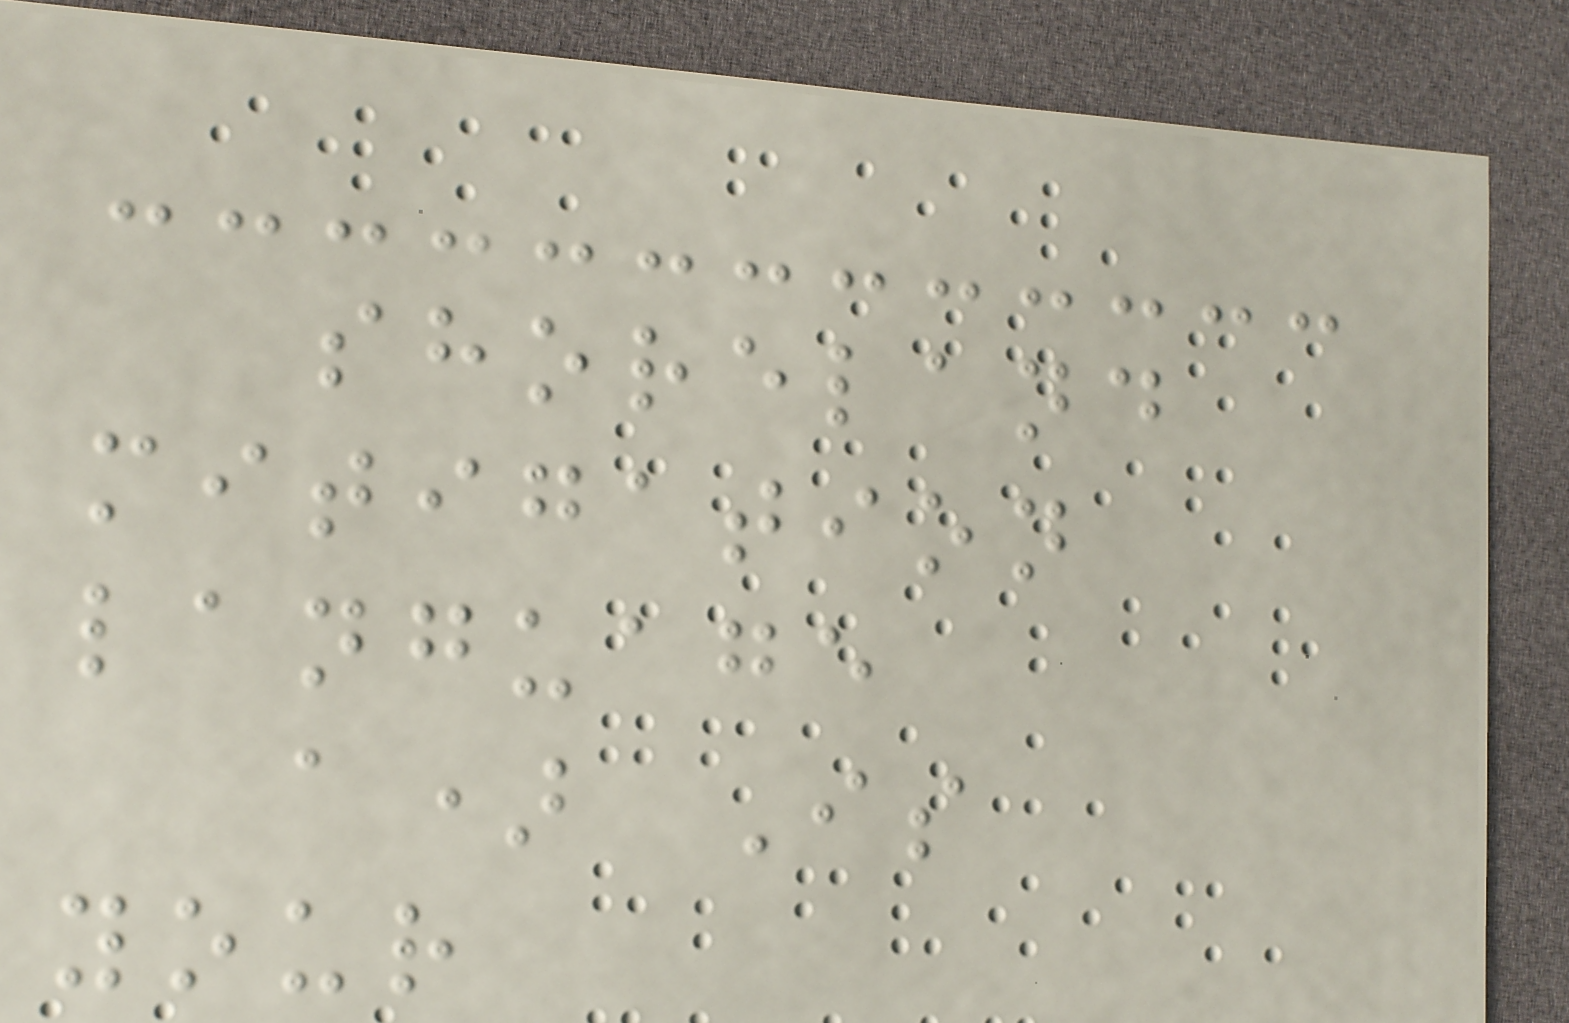shoreland
mitigation
language
a) Is
your
